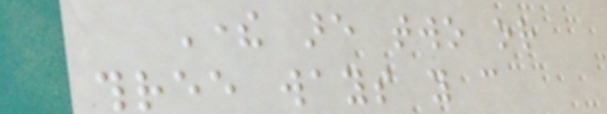There are two or
three ways you can
